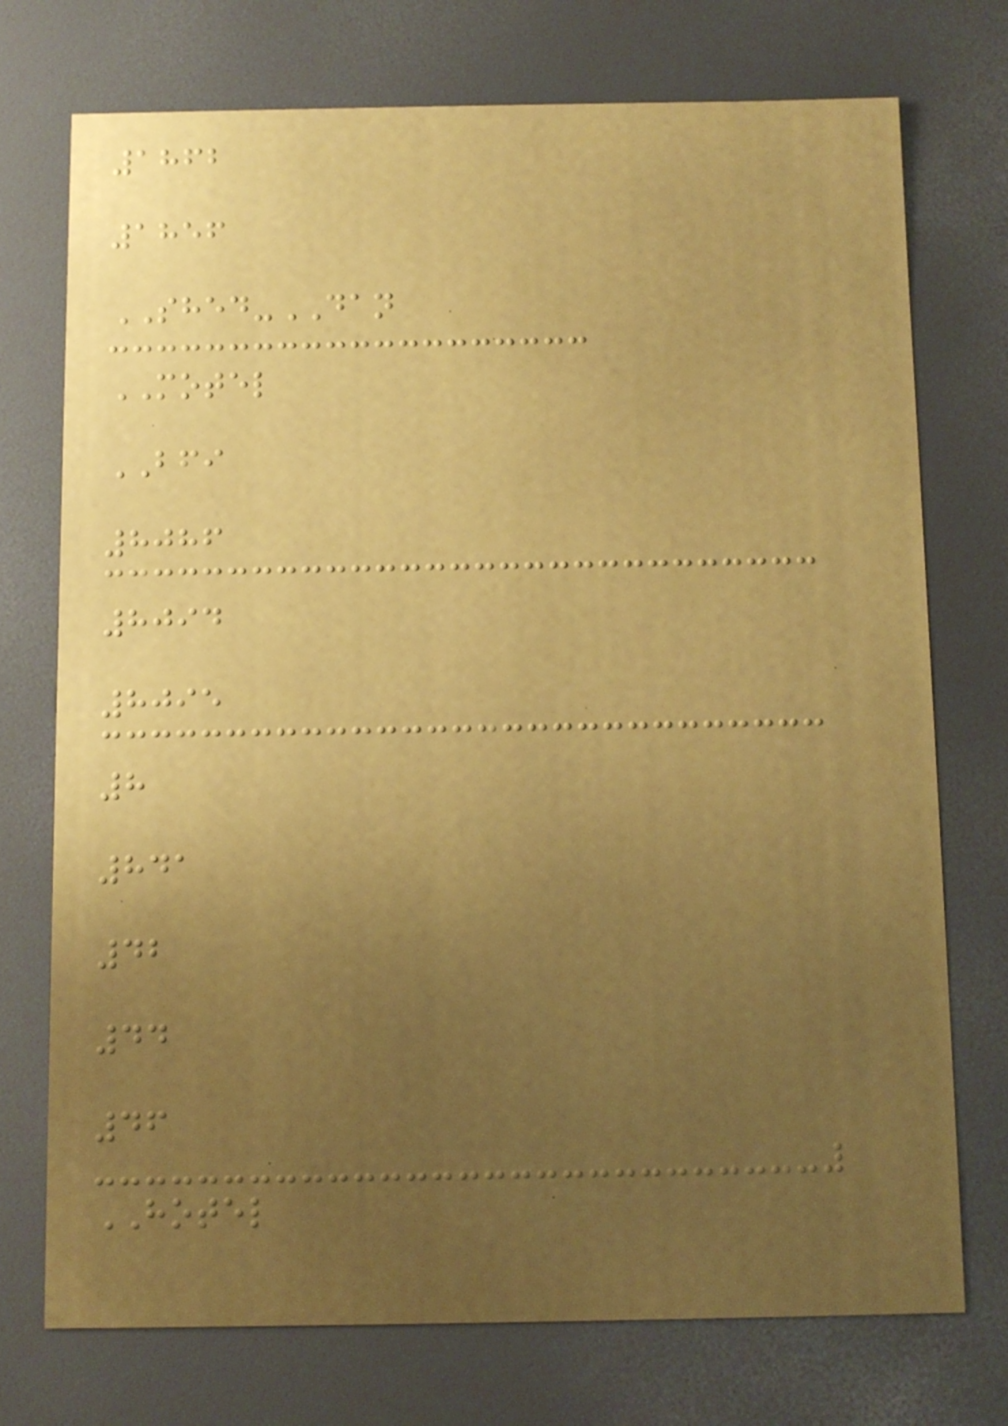1862
1856
SHED-DAN
MOTEL
BFI
8086
8094
8095
8
841
42
44
46
HOTEL
